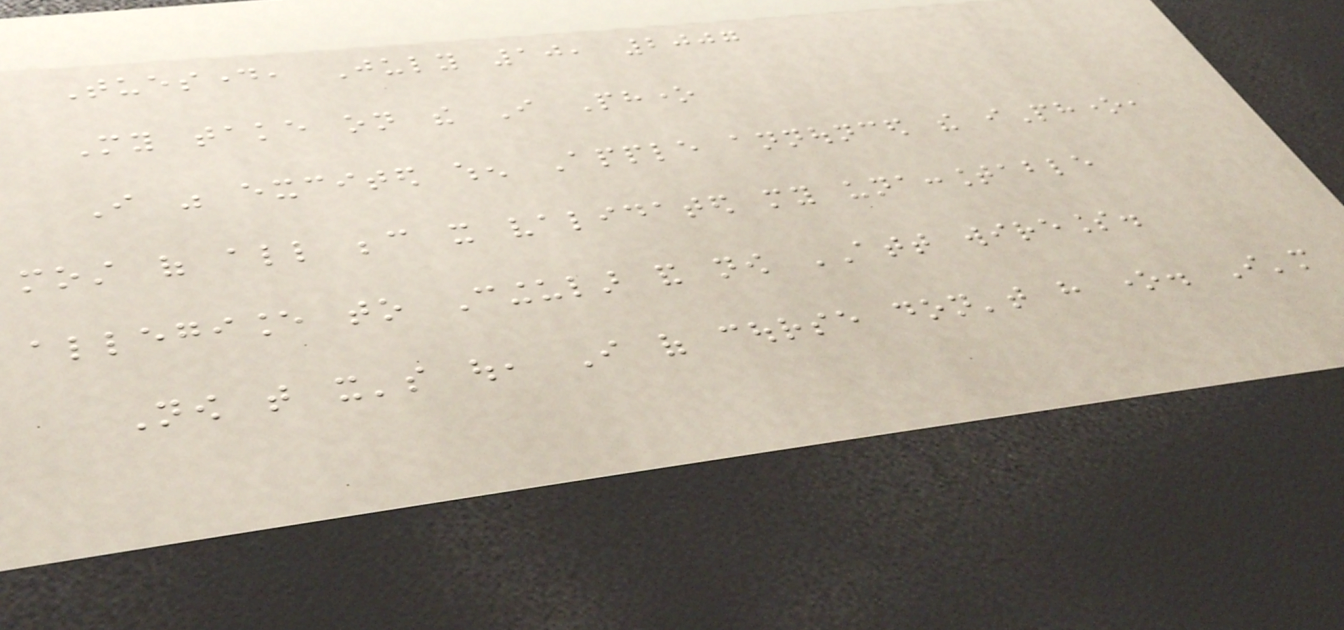Tuesday, July 10, 2007
My take on the I Phone
I was excited when Apple announced the iPhone,
most of all because it validated my unaccountable
allegiance to Cingular and now ATT wireless.
Now that it's out, I of course don't have one. I'm
